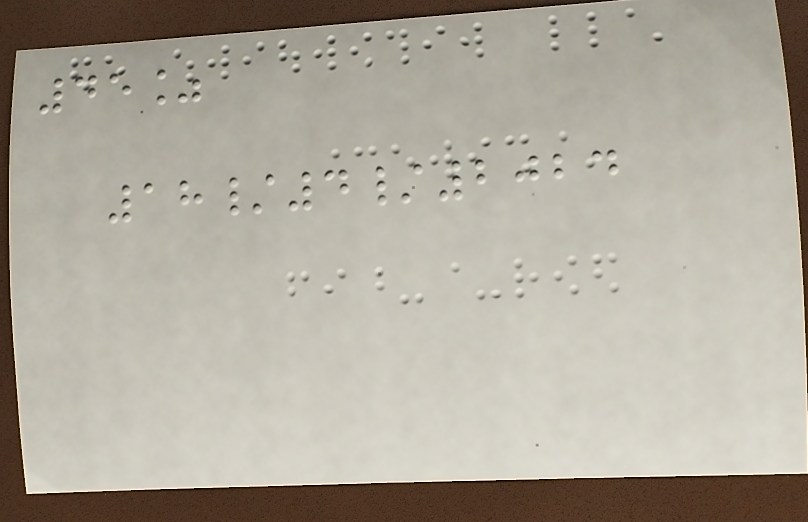45%
18/4/2024
